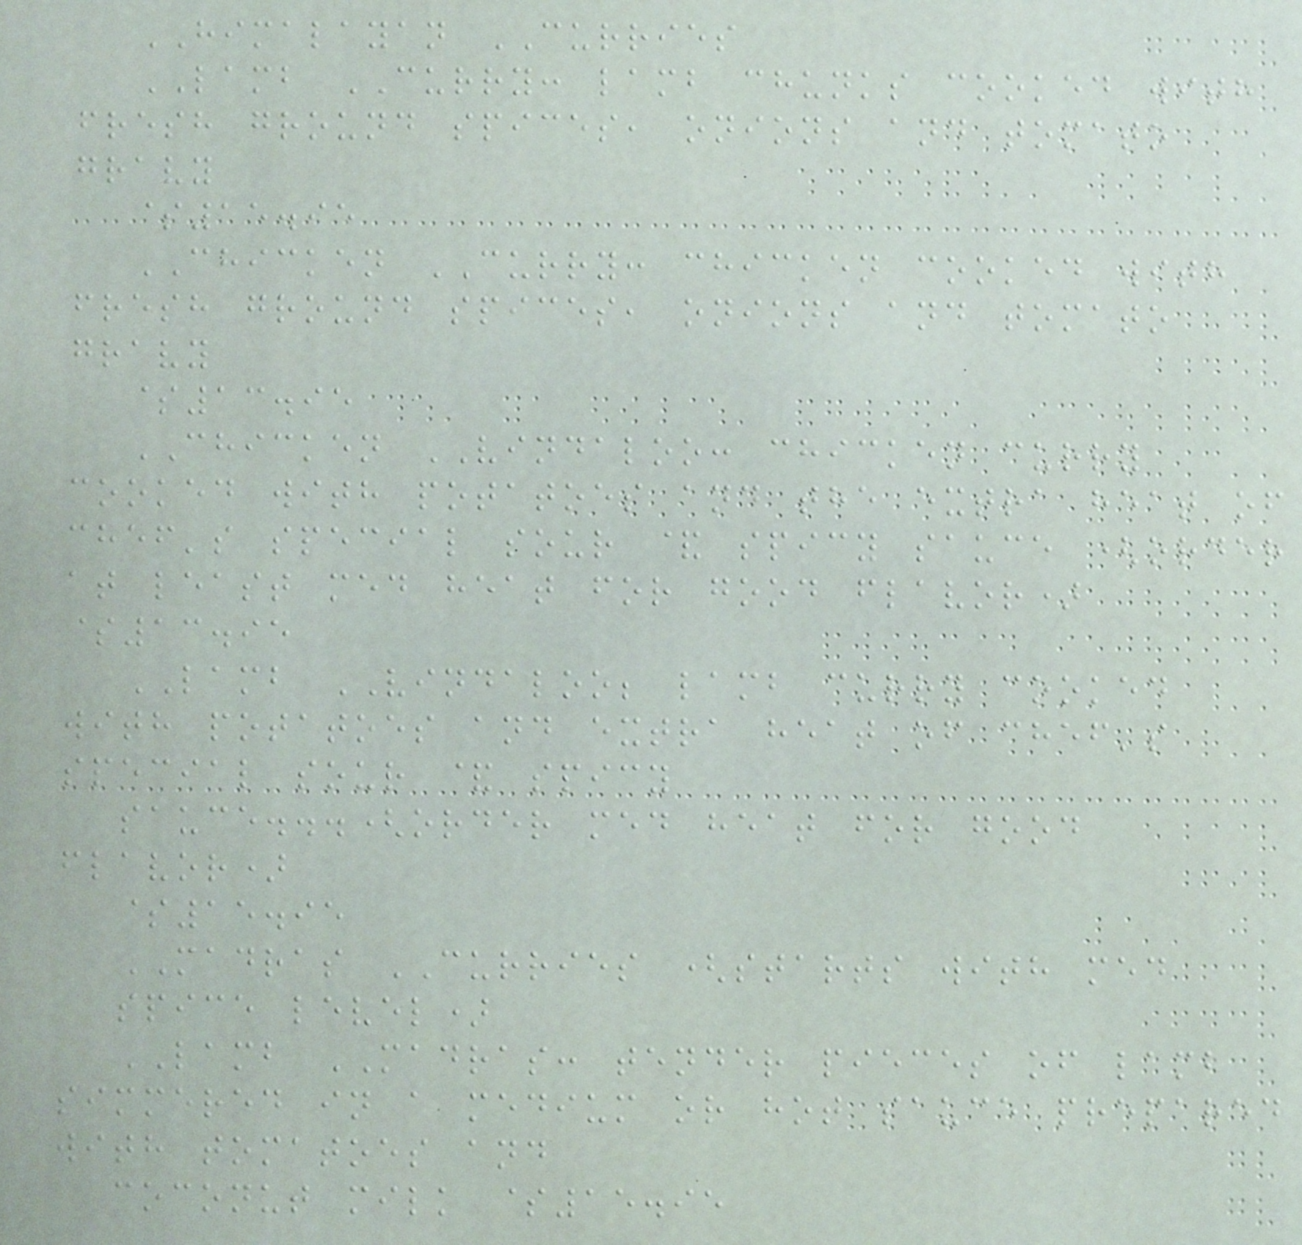HIMALAYAN CURRIES
LAMB CURRY: lamb chunks cooked with
fresh ground spices, onions and tomato
gravy
$15.95
CHICKEN CURRY: chicken cooked with
fresh ground spices, onions and tomato
gravy
$13.95
CHICKEN VINDALOO: chicken curry
cooked with potatoes and the extra heat of
chef's special sour & spicy sauce (order
at least med heat for good flavor)
$13.95
LAMB VINDALOO; lamb curry cooked
with potatoes and extra heat of chef's
special sour & spicy
sauce...(order med heat for good
flavor)
$15.95
MADRAS CURRIES (starts with med
spice level)
LAMB MADRAS: tender pieces of lamb
simmered in a medium or hot sauce prepared
with tomatoes and
coconut milk $15.95
